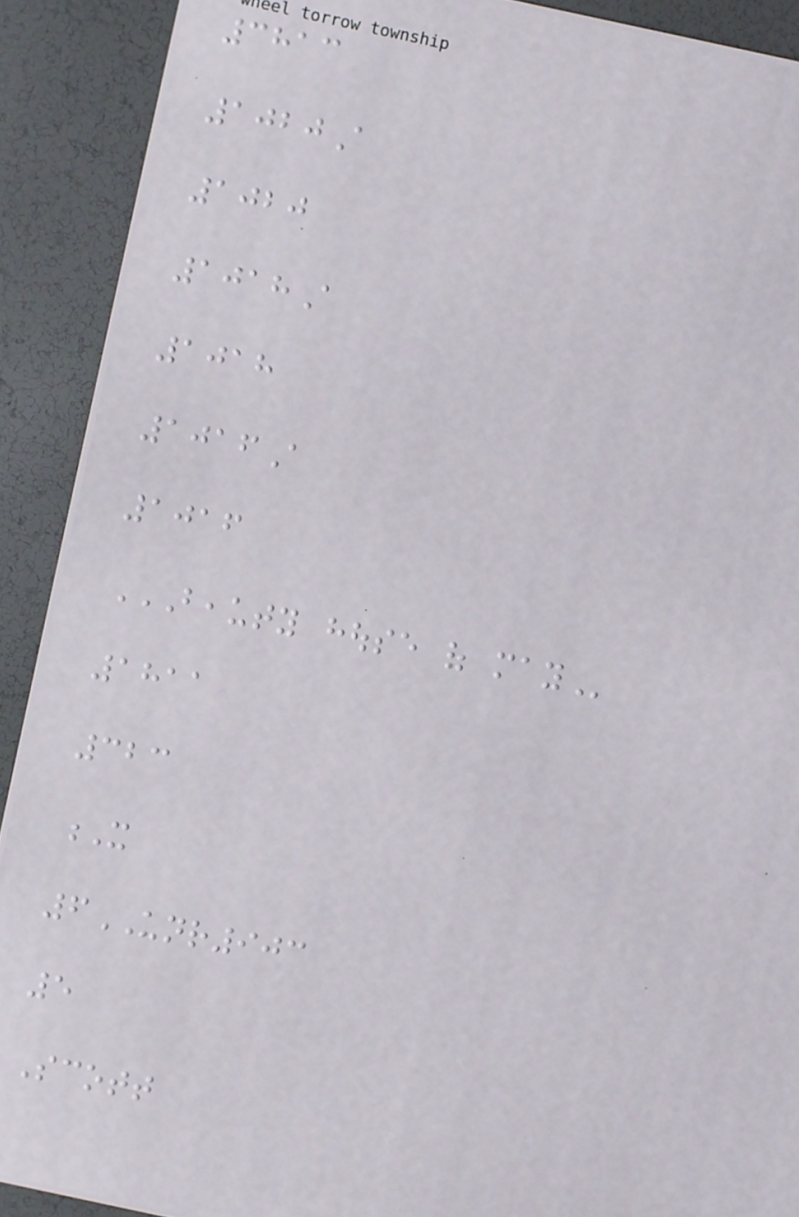3813
1020A
1020
1018A
1018
1016A
1016
BEAUTY HOUSE OF MAY
1811
323
X
6UNR903
5
Scott
